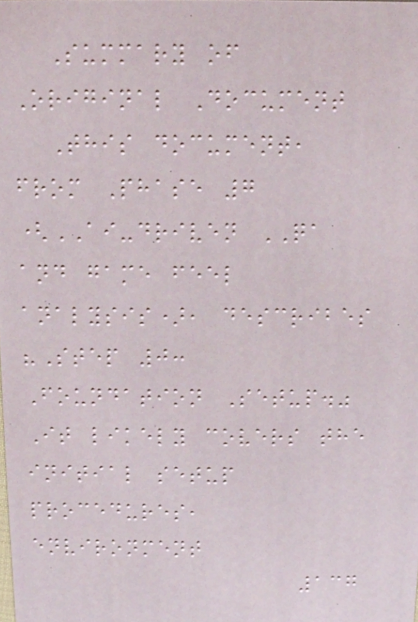Summary of
Original Document
This document,
from Phase 7
(AI-driven QA
and game feel
analysis), describes
"Step 0:
Foundation Setup."
It likely covers the
initial setup
procedures,
environment
137
